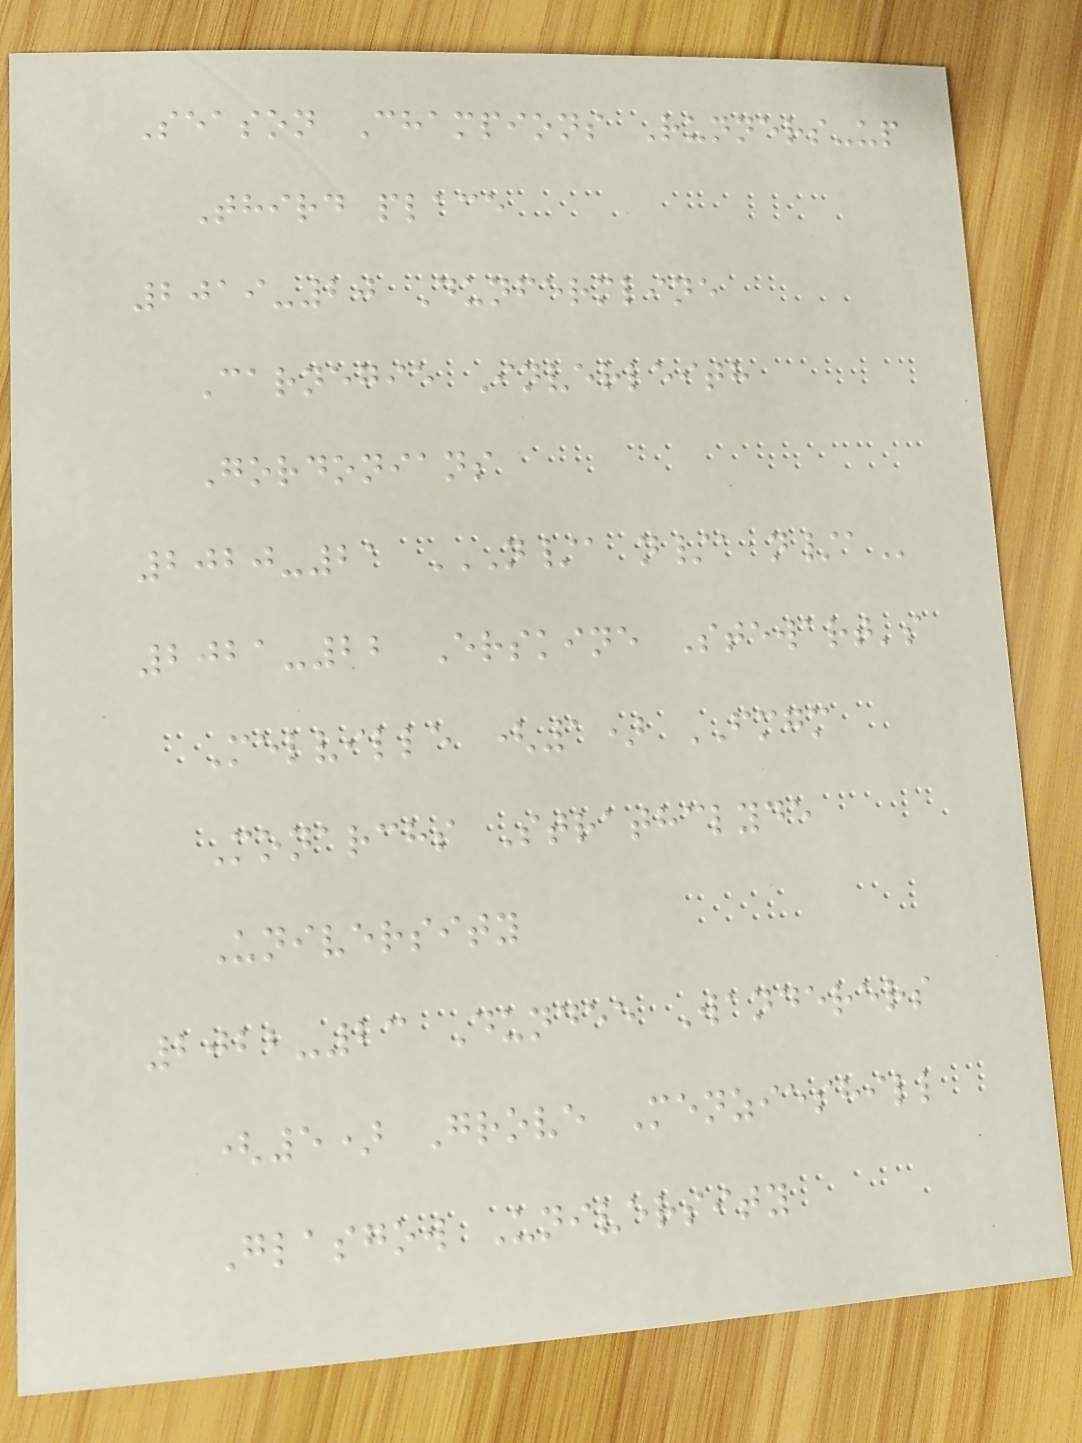Season Champions Runners-up
Third place
2019-20 Dunfermline
Carnegie Inverleith
Gordonians
2020-21 N/A N/A N/A
2021-22 Erskine Stewart's
Melville (1) FMGM
Monarchs Strathclyde
University
2022-23 Dundee Wanderers
(5) Grove Menzieshill
Glasgow University
